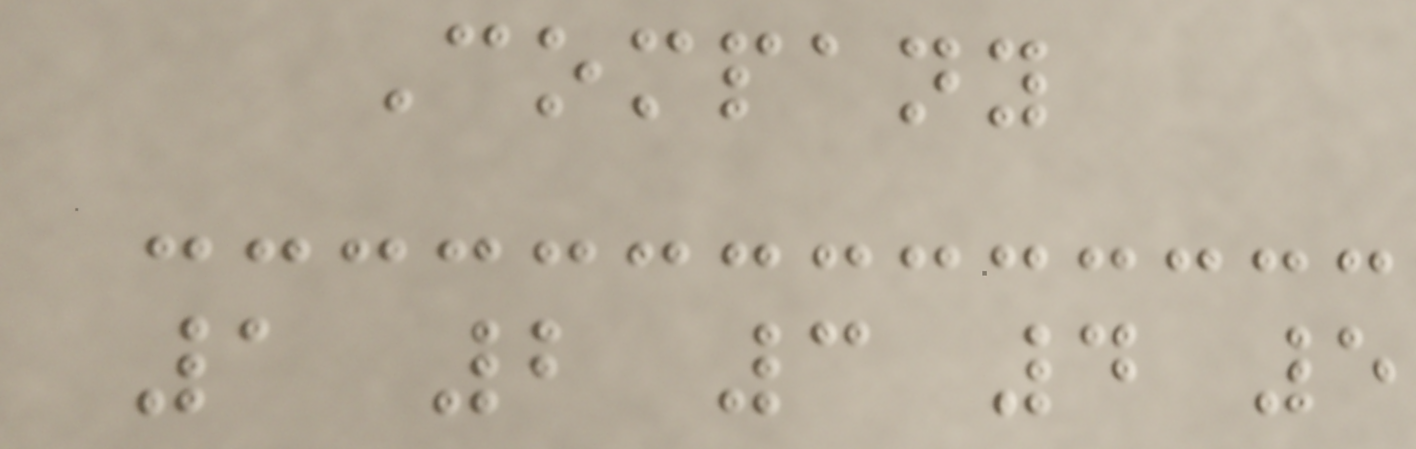Company
1 2 3 4 5
